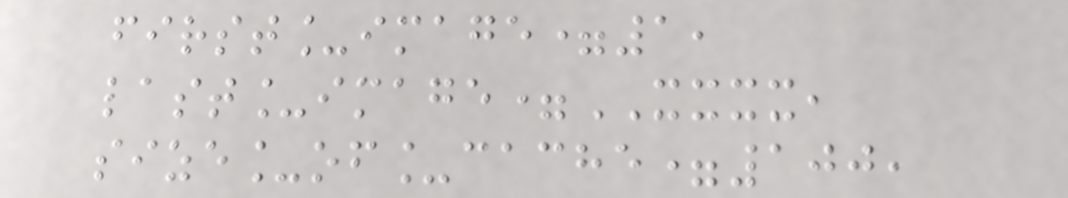first_image=1,
last_image=XXXX,
size_of_cache=100,
